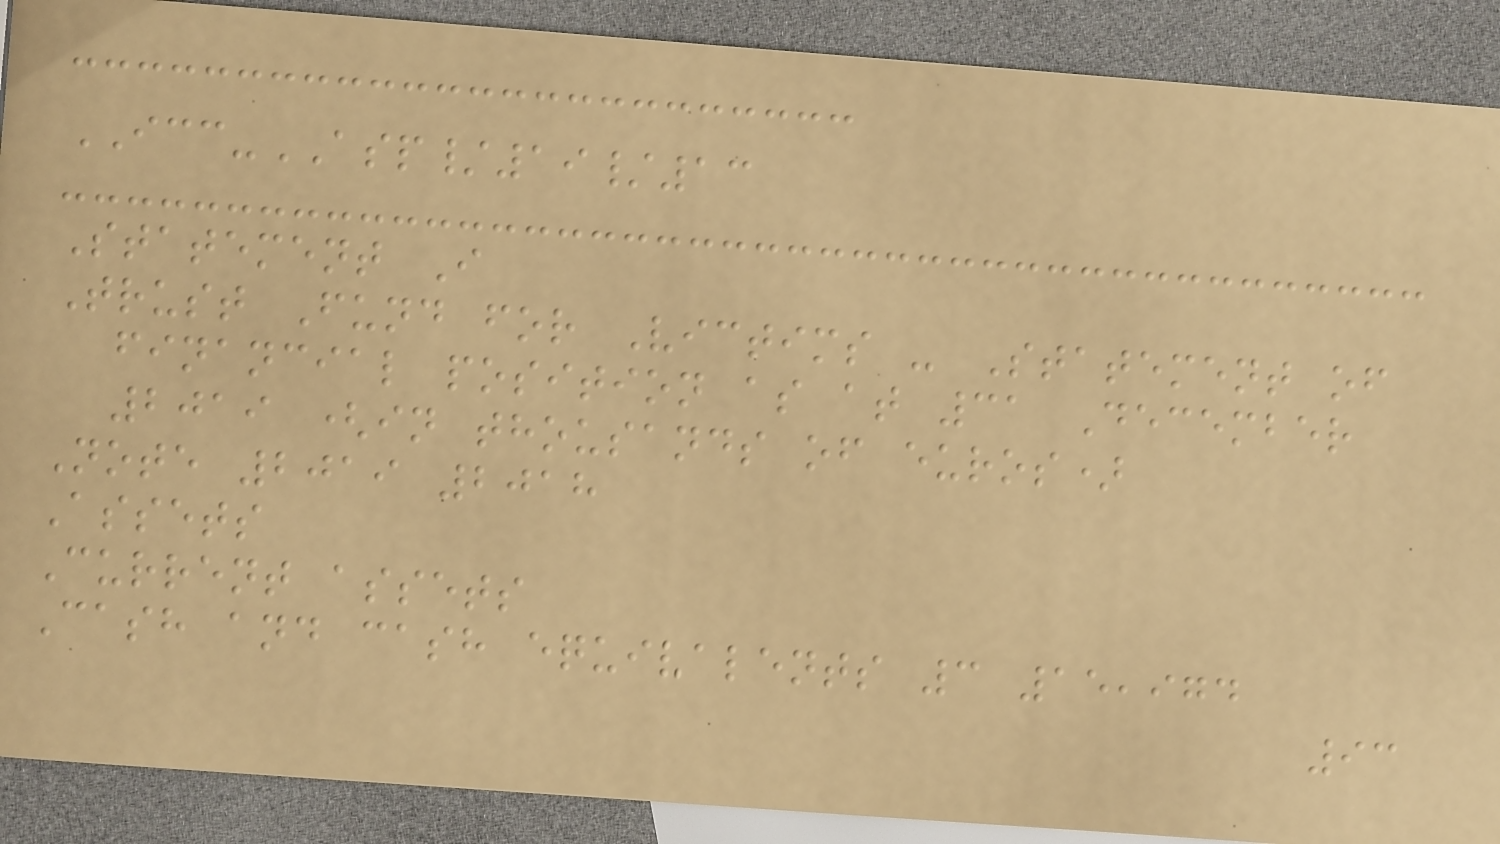ICC-ASP/19/13
Statement I
Trust Fund for Victims - Statement of
financial position as at 31 December
2019 (in thousands of euros)
Note 2019 2018
Assets
Current assets
Cash and cash equivalents 3 15,974
93
